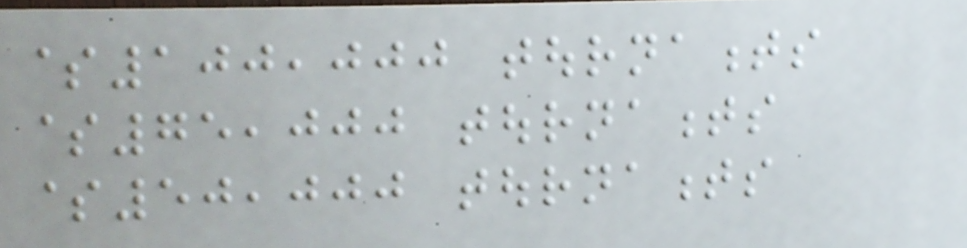$100,000 tournaments
$75,000 tournaments
$50,000 tournaments
